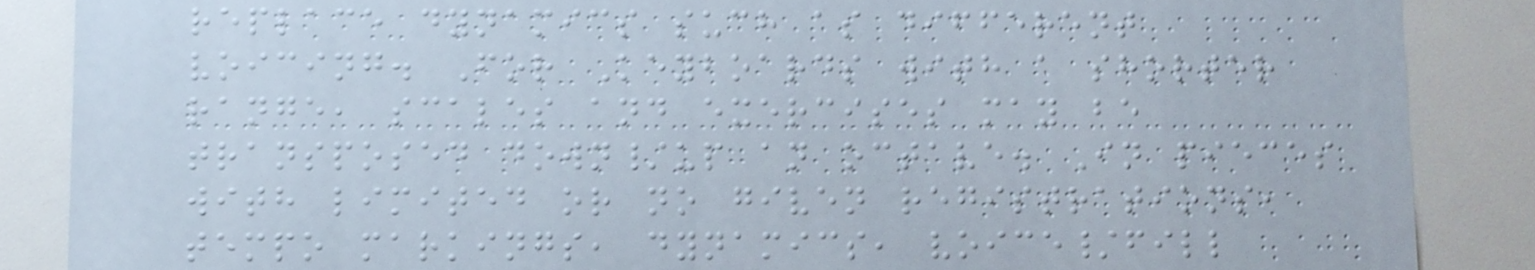replace dynamics such as different
voicing. For Keyboards with a shorter
range, scales and exercises may be
transposed down/up an octave. In pieces
with limited or no given registrations,
tempo markings, dynamics, voice/fill
